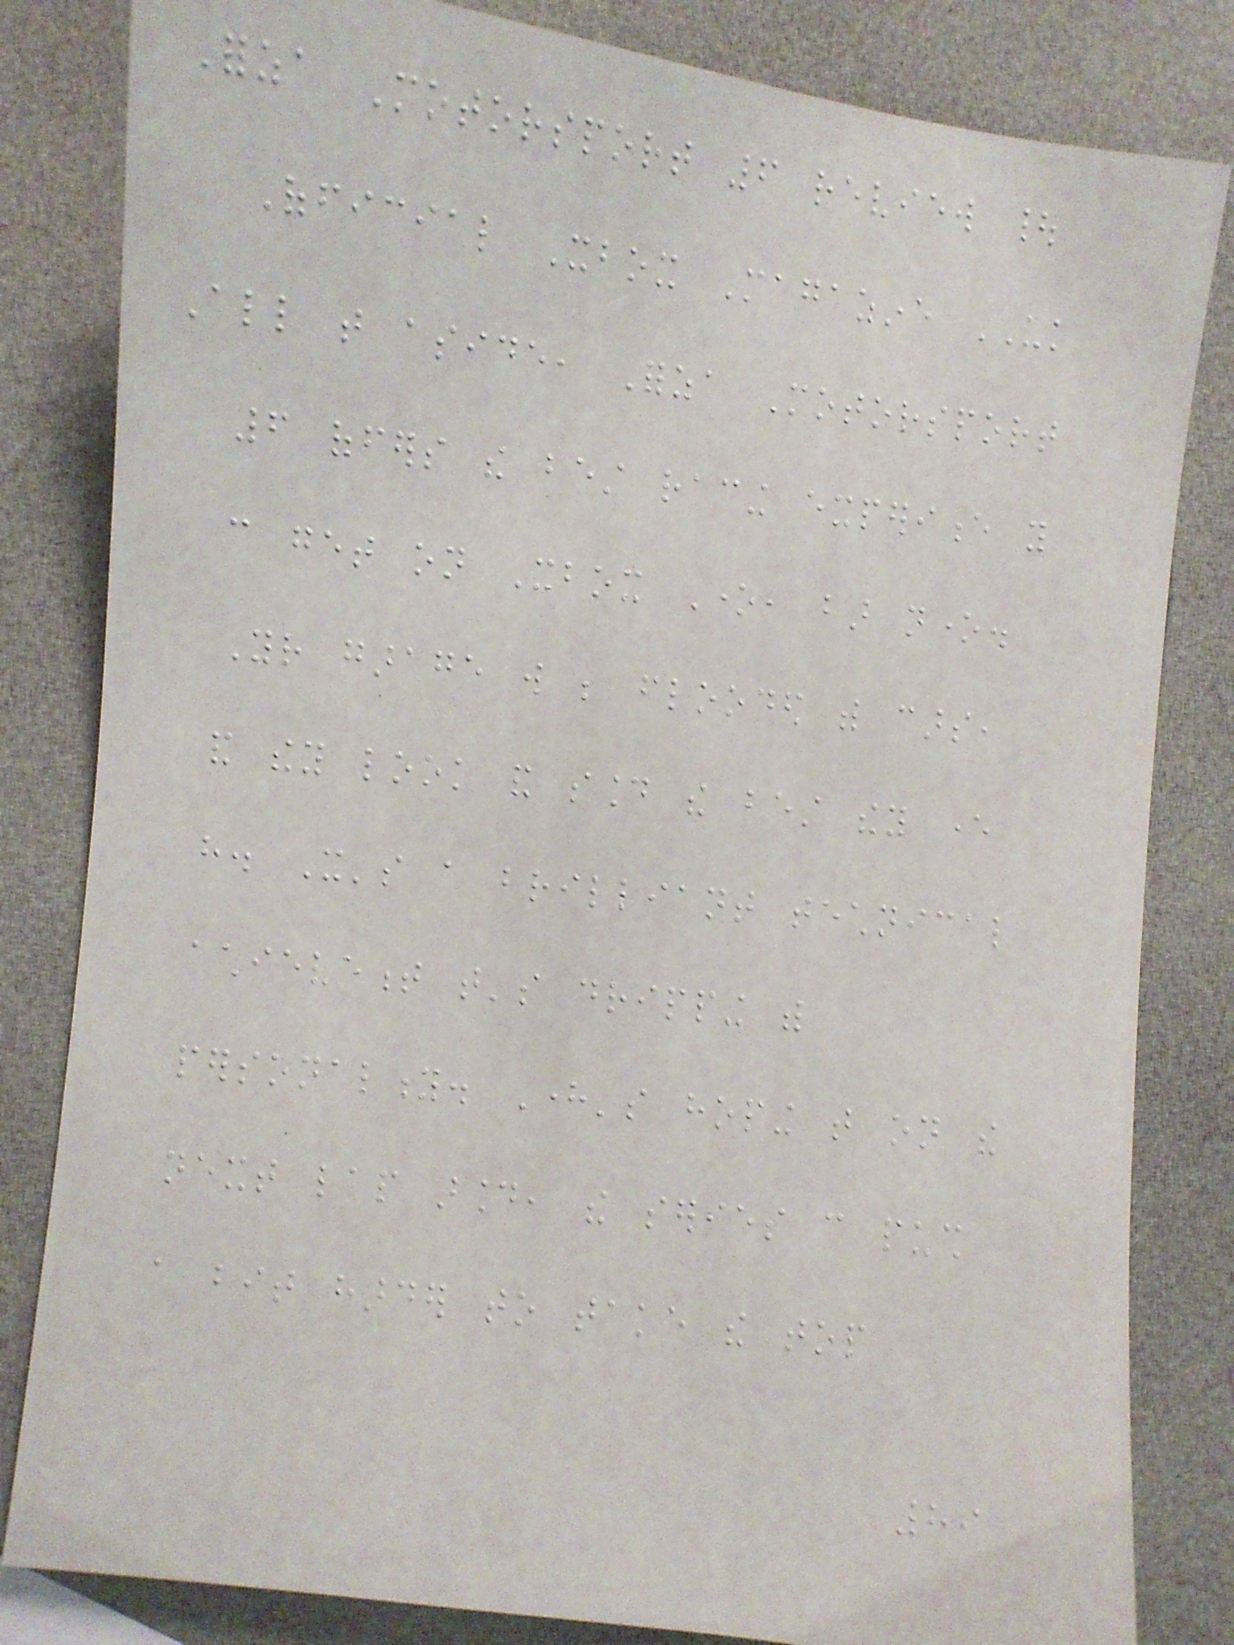Forza Motorsport 6 review |
Official Xbox Magazine UK
All that aside, Forza Motorsport
6 offers the best racing experience you
can get on Xbox One, bar none.
Your garage will be flooded with cars,
and they look and sound the best they ever
have. It's a brilliant technical
achievement that's dripping with
personality. Here's hoping that on the
next lap around, the series can push
a bit harder to take the top
89
